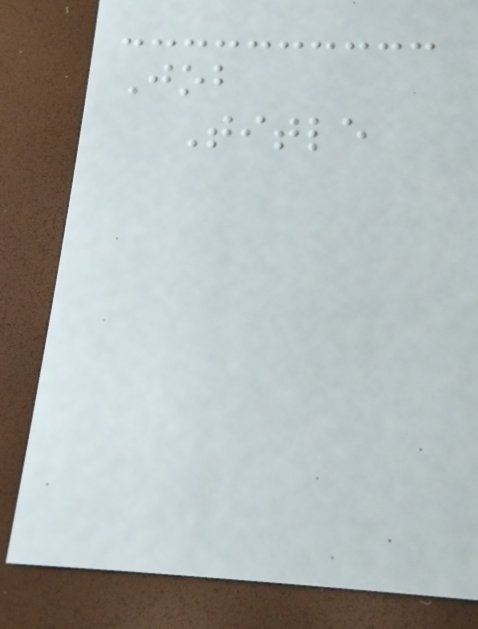Job
Title
